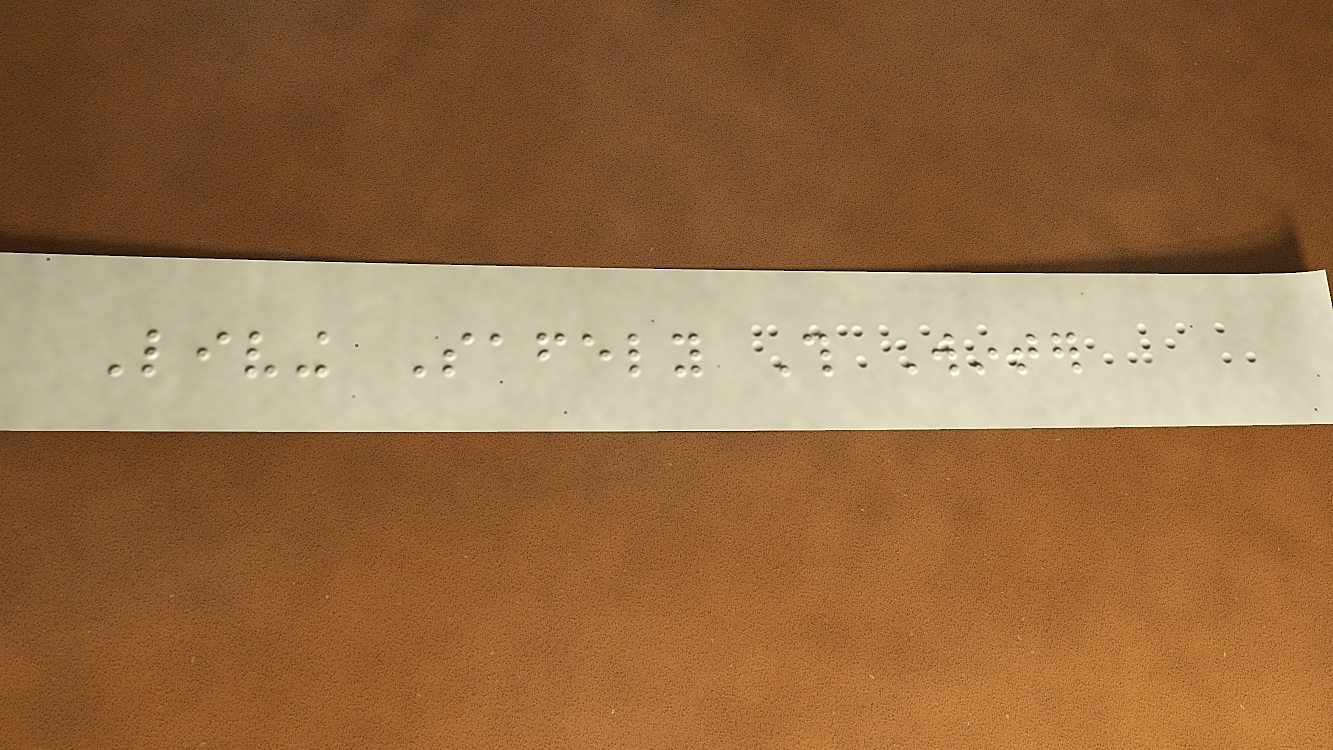Living Safely This Winter
